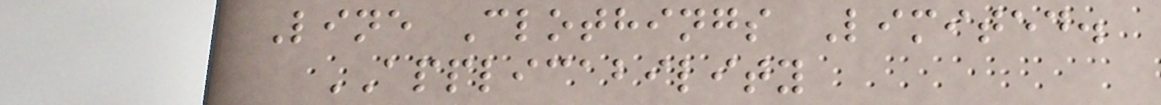Line Clothings Limited.
APPLICABILITY
